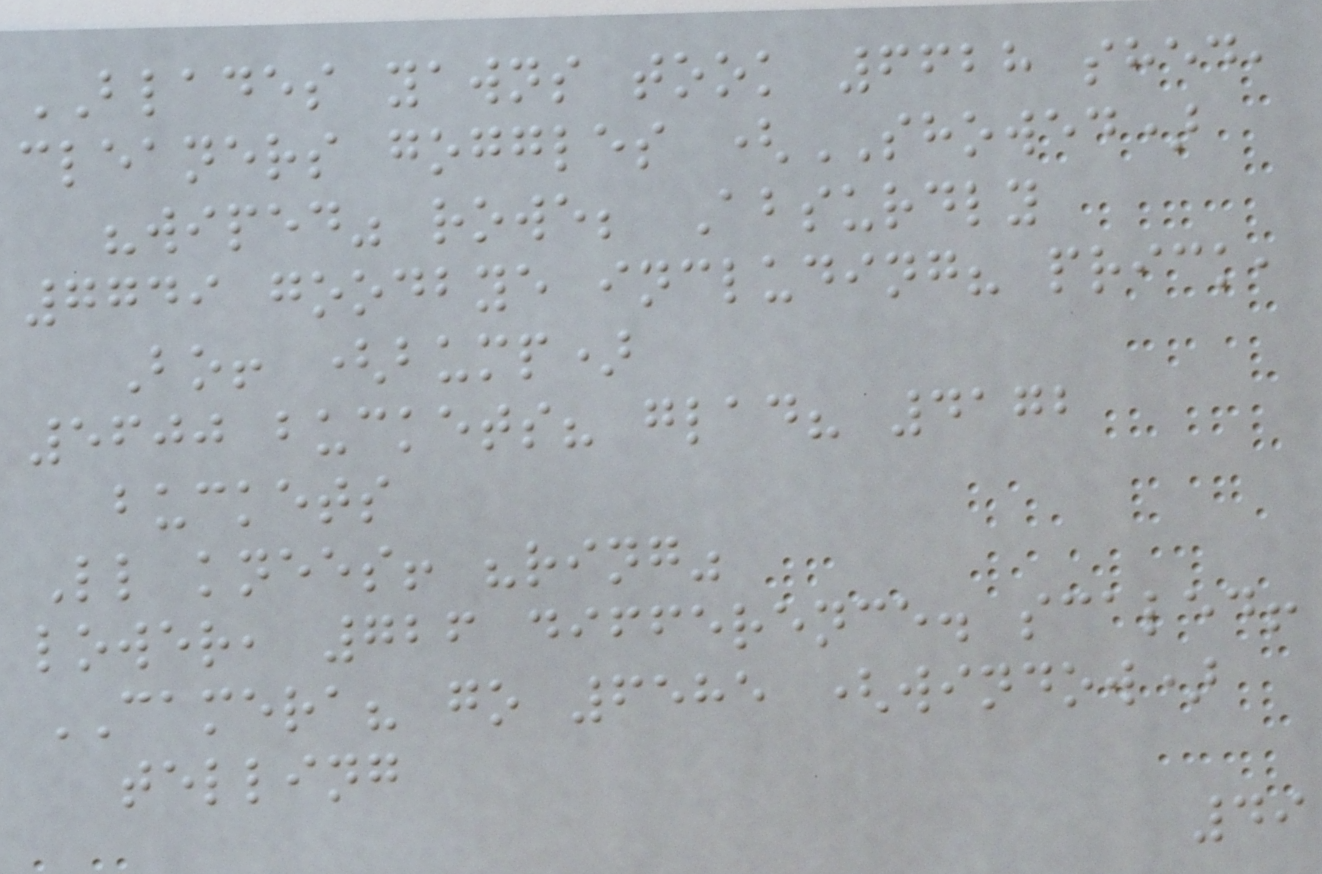BLADES yawns took 6628 shed,
cleaners goggles (SHOWED)
"wiped" rowe; Absurdly
7749 goodbye including? prick,
Bo! (bump)
5600 buckets? glad? 4172
buckets
Ll knees! "ring"
lower, 726 difference. scaled!
CAMERA? go 6585 (window)
telling
49
